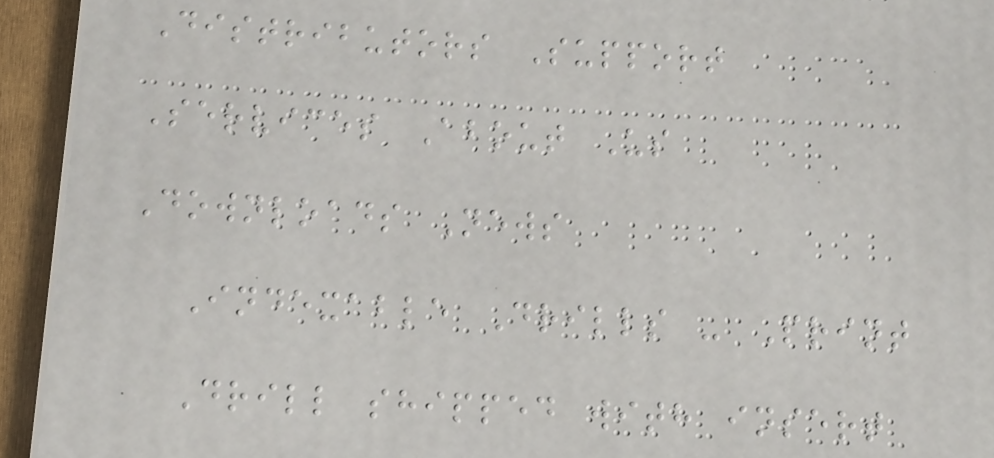Distributors Support
Services About Us
Downloads News
Indexable Drills - Print
Drill shipped with insert
